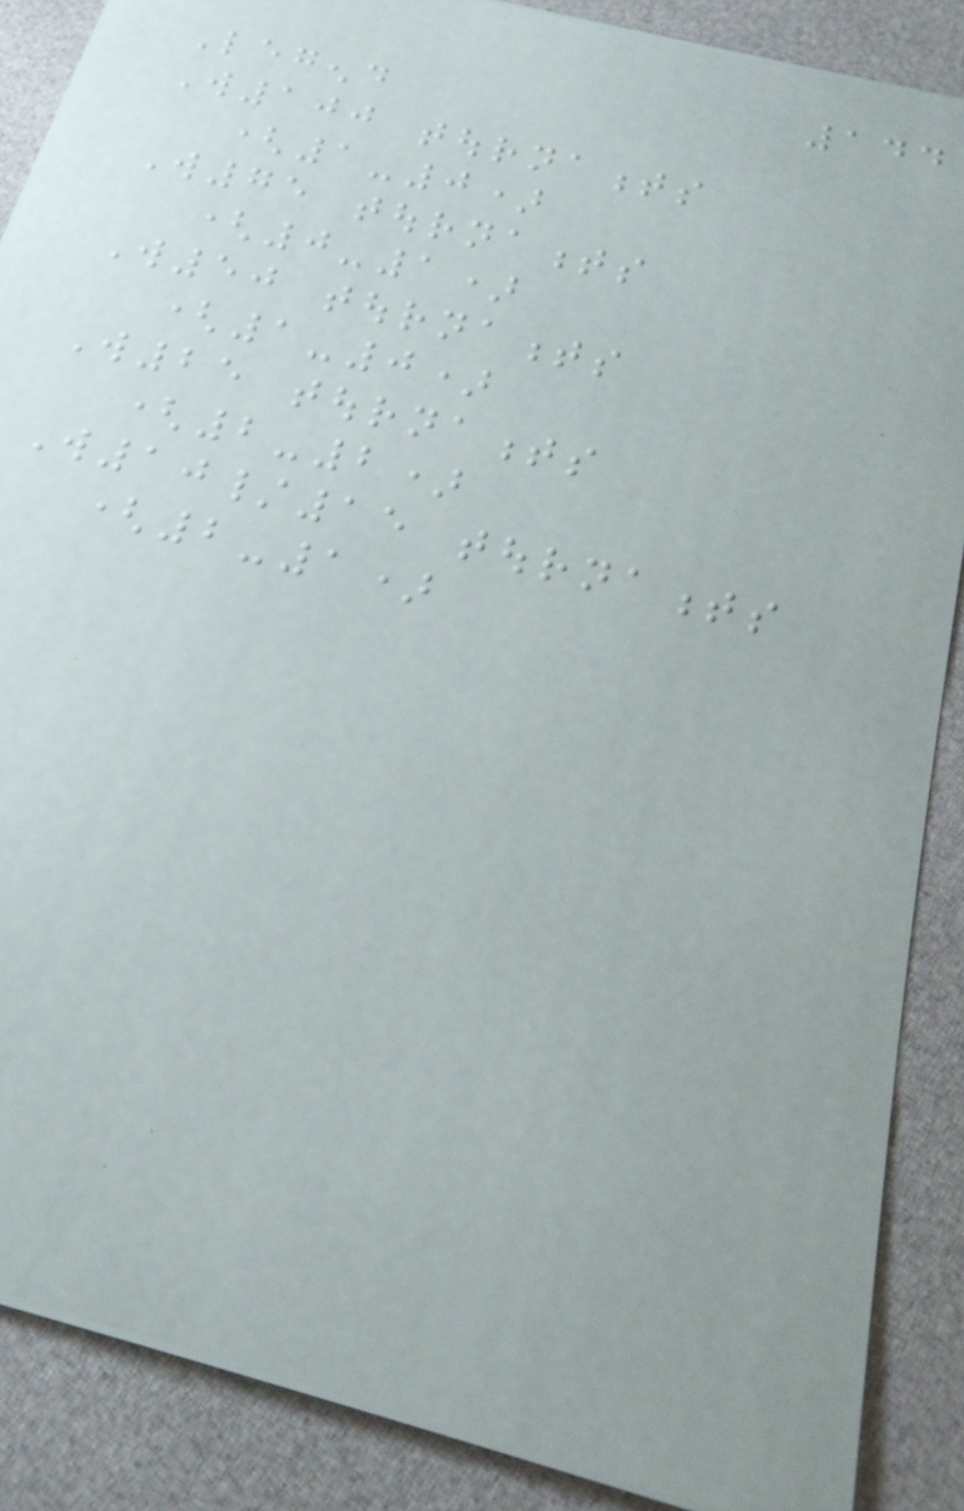144
Legend
W100 tournaments
(1-0)
W75 tournaments
(0-1)
W50 tournaments
(1-0)
W25 tournaments
(2-2)
W10/15 tournaments
(2-1)
